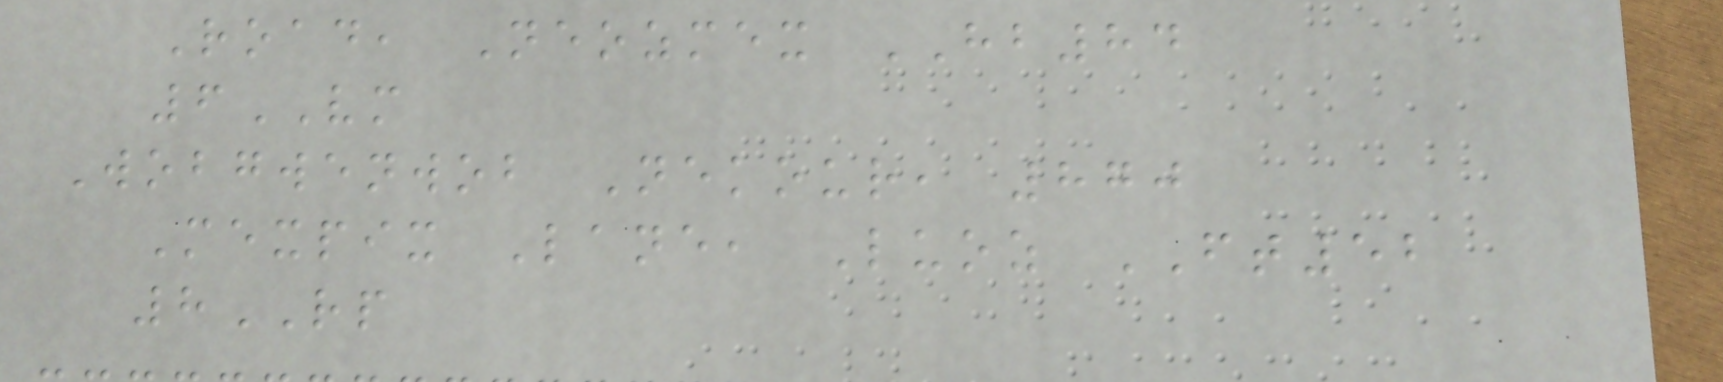Road, Neozmex HB84
6VM
Wobgwenwob Nekour, 870
Mexpix Lane, Luoz FT52
8RP
